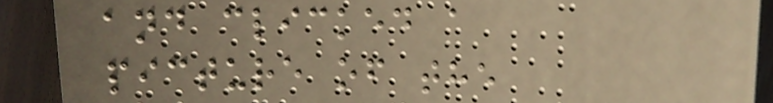and clicked a
picture of the
